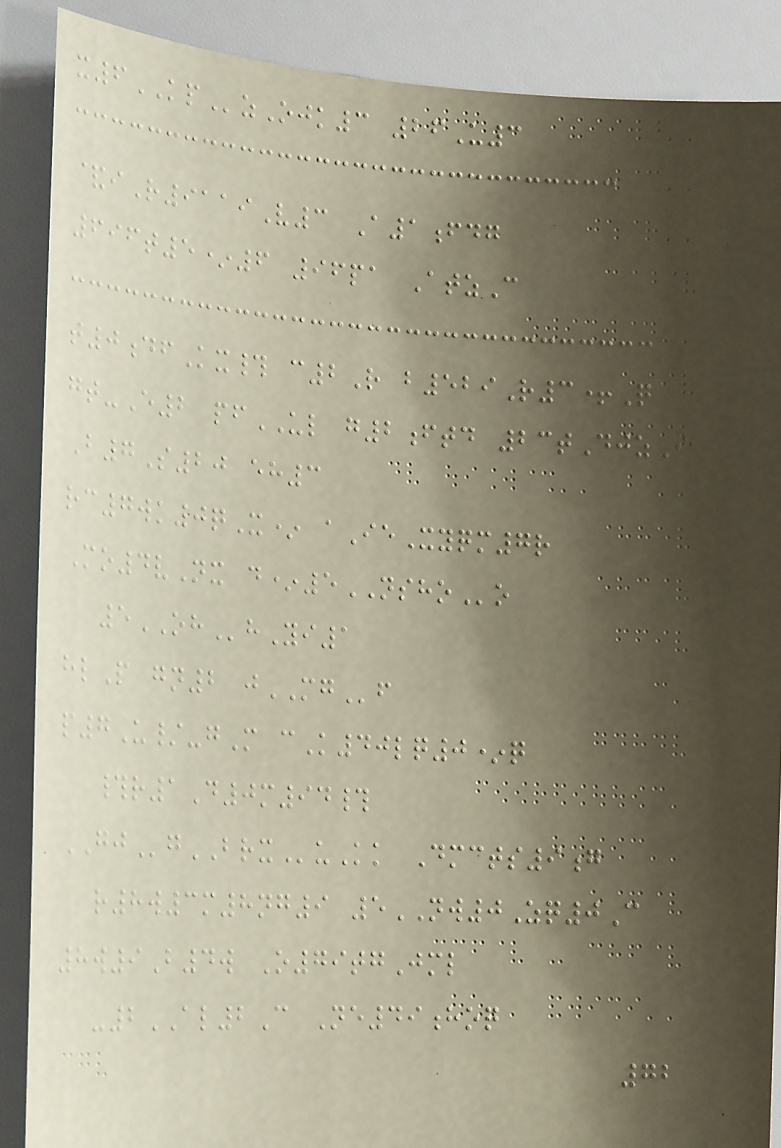x6KPzOjk3 26U3
&iR9119V3 A1fdg
696t5*6 96pa AtzC
t0dfKx# c2R b529R3+Q
gt-E2 pfUL g2ftd 23tDjzI
B7S20 eh3
rc7wk0qX* aIeXyqm7r
Mo4vNx d*5NSHOo
5OHhYi1
hlP gn2 jMGf
p7U/-gM cK40lq0*q
#r1D0m94#
GJgBRXuKk Dmcts9g
r8w3m8ng9 5NW0Zq0C
8w9B4w O79tgJml
-2AL2C Ne49hoq
72
